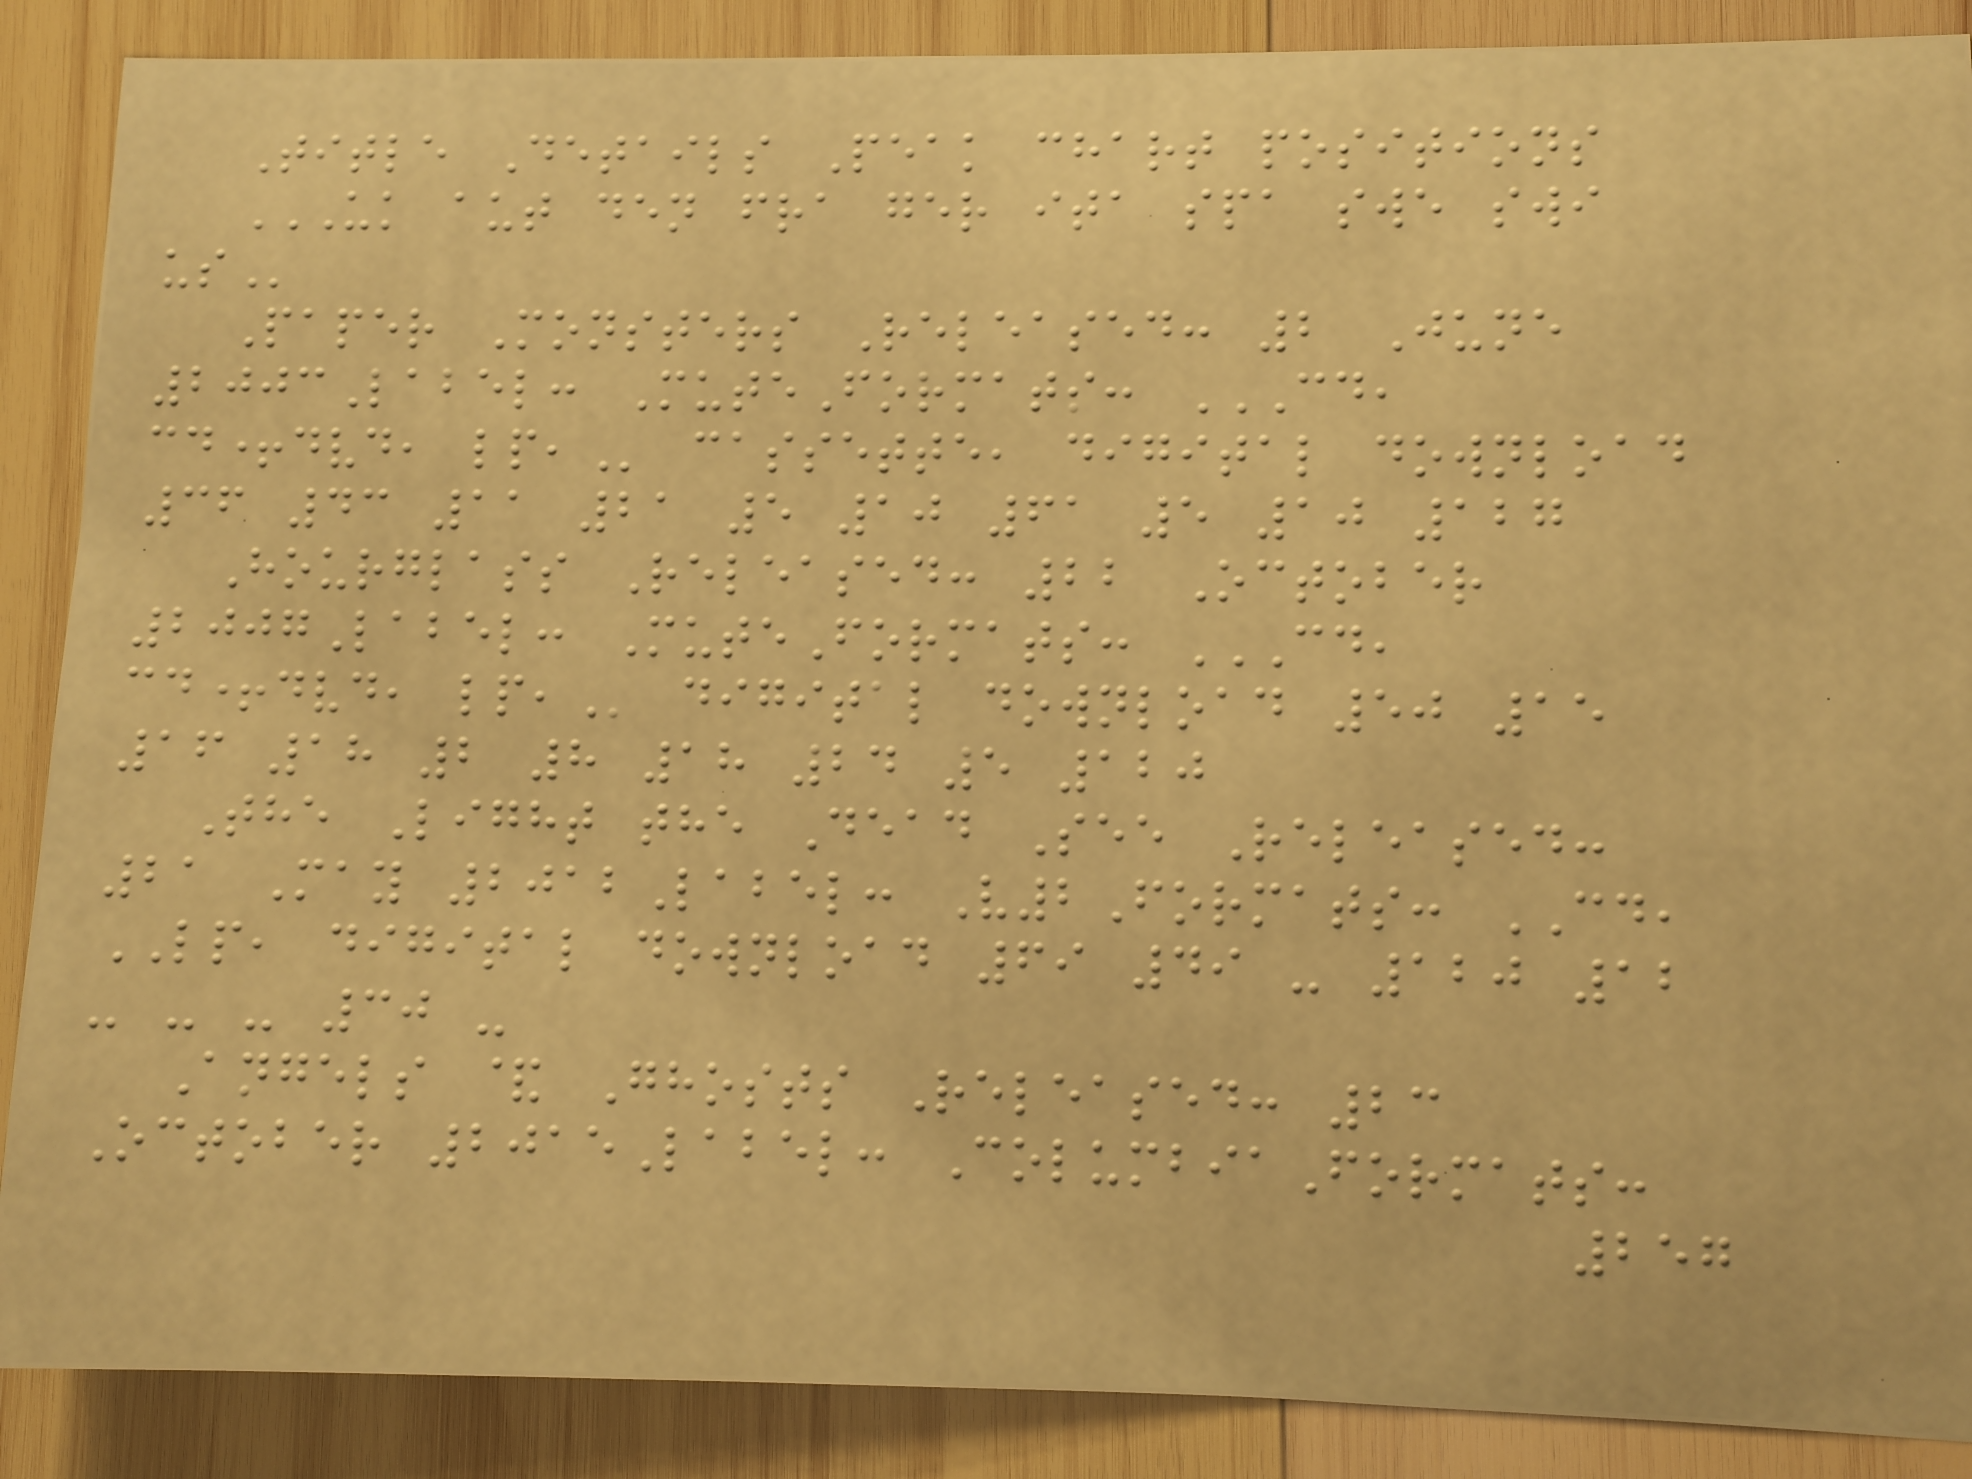Title Details Peak chart positions
UK AUT DEN FRA GER ITA SPA SWE SWI
US
Paper Monsters Released: 2 June
2003Label: MuteFormats: CD,
CD+DVD, LP, cassette, digital download
36 43 11 21 5 10 61 5 10 127
Hourglass Released: 22 October
2007Label: MuteFormats: CD,
CD+DVD, LP, digital download 50 15
16 18 2 8 18 24 5 120
The Light the Dead See Released:
21 May 2012Label: V2Formats: CD,
LP, digital download 69 49 - 120 12
- - - 30 -
Angels & Ghosts Released: 23
October 2015Label: ColumbiaFormats:
257
